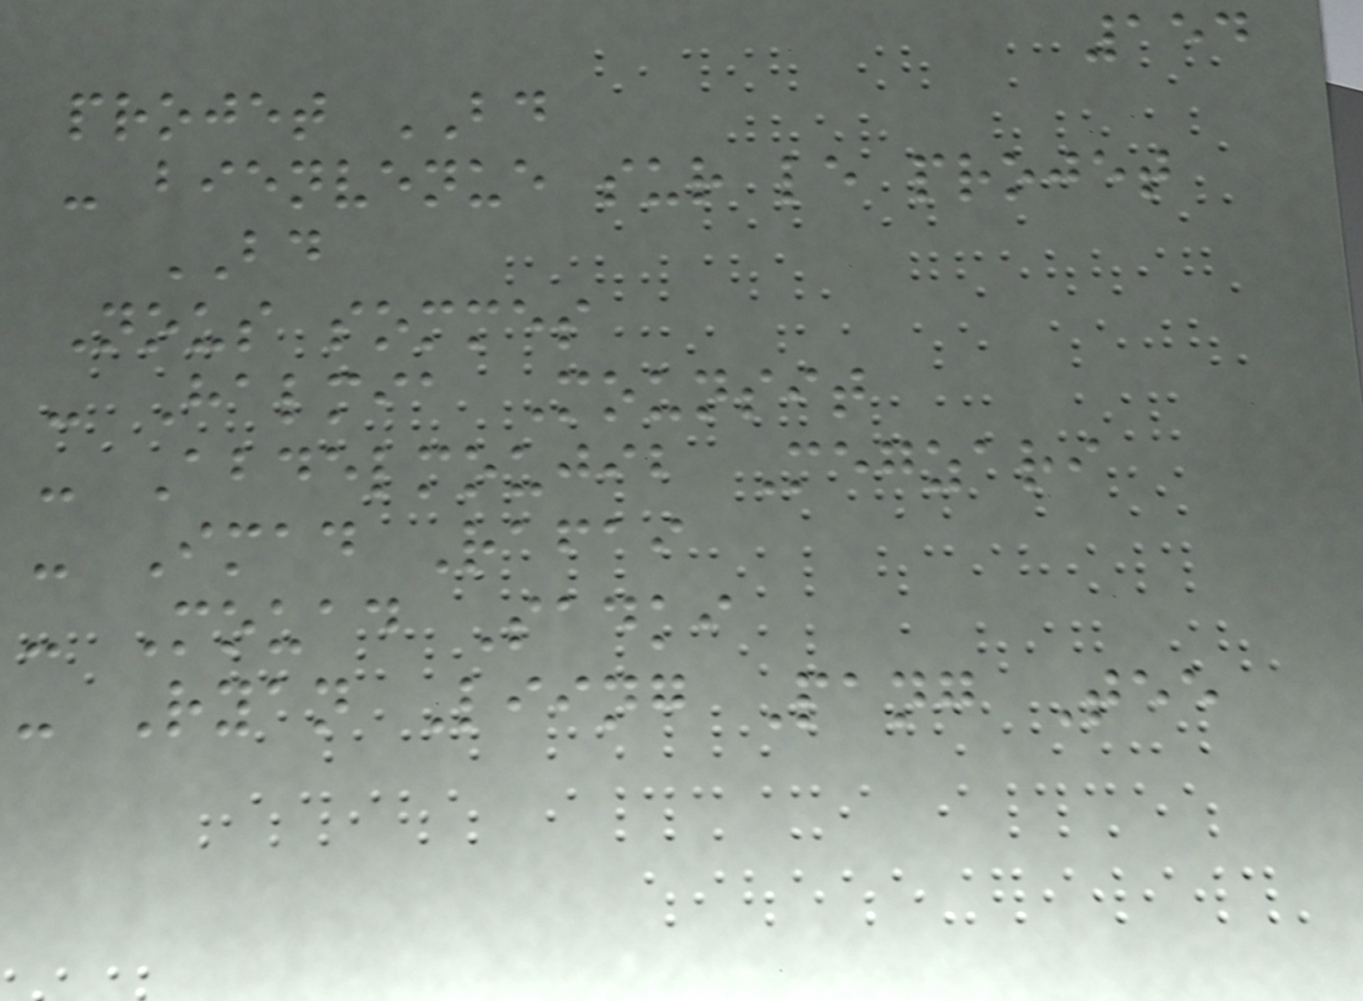154
projet BD
- bienvenue sur le projet
BD
Nous sommes
- Halmia Mounsit
- Abdelmoujib Megzari
- Imad Rafai
- Mouad Sadki
- Ryan Liing Pang Tee
